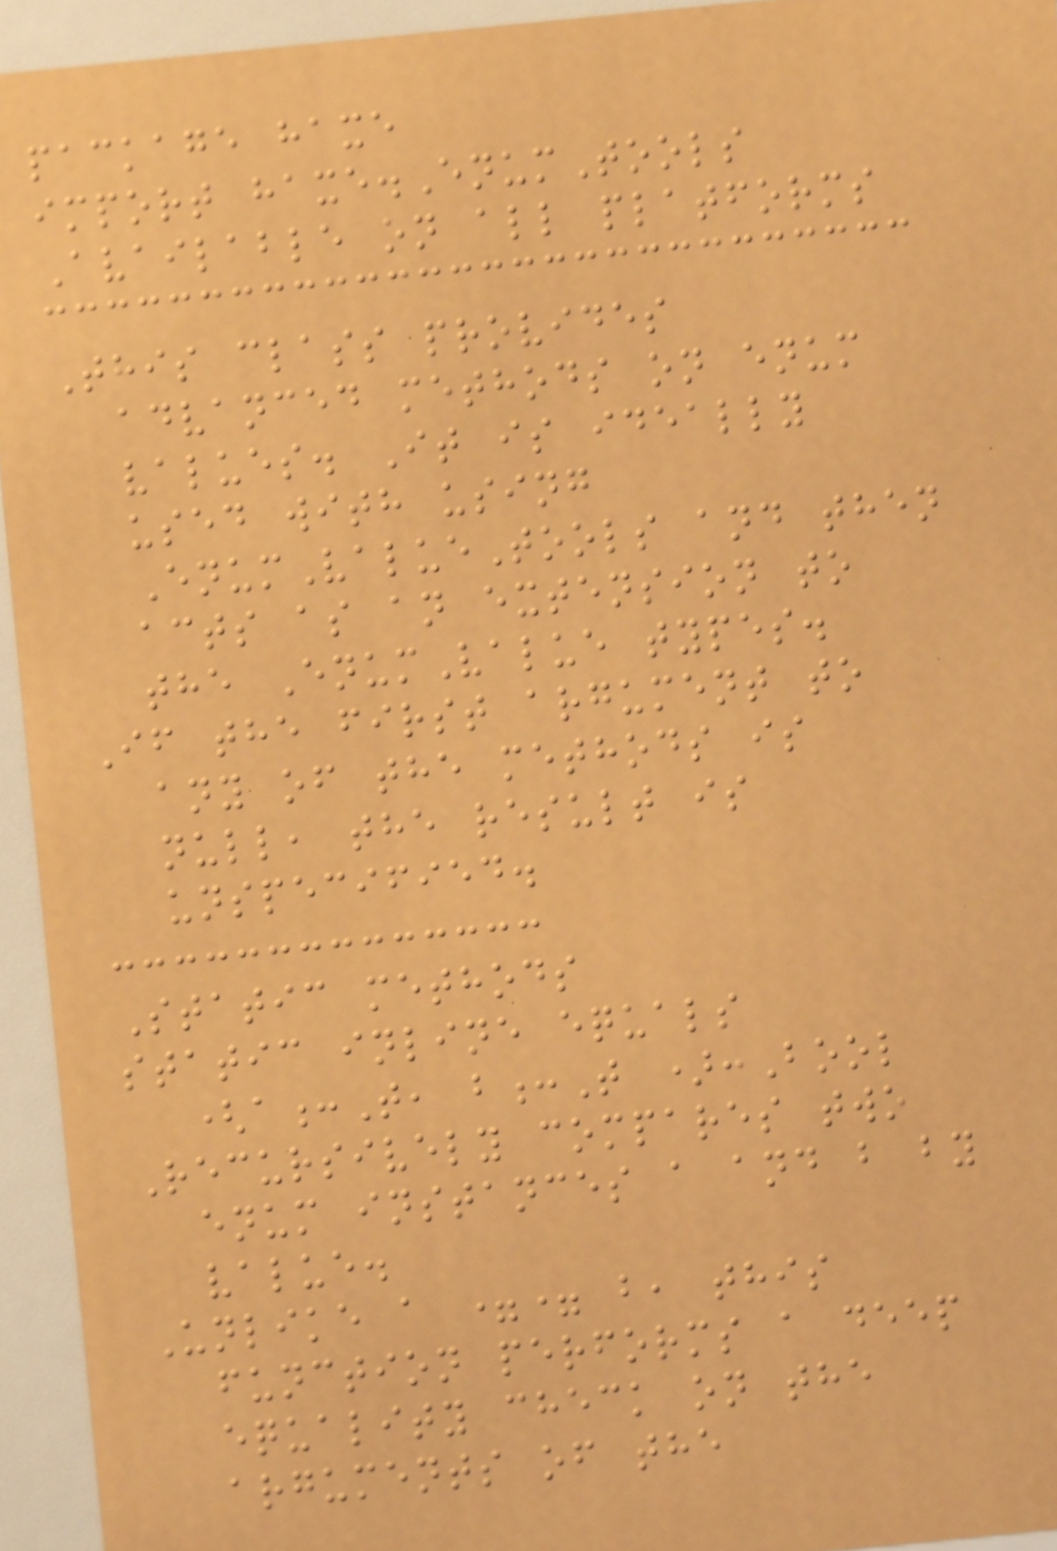package haxe
import haxe.EnumTools
Available on all platforms
This class provides
advanced methods on enum
values. It is ideally
used with using
EnumValueTools and then
acts as an extension to
the EnumValue types.
If the first argument to
any of the methods is
null, the result is
unspecified.
Static methods
static inline equals
(a:T, b:T ):Bool
Recursively compares two
enum instances a and b by
value.
Unlike a == b, this
function performs a deep
equality check on the
arguments of the
